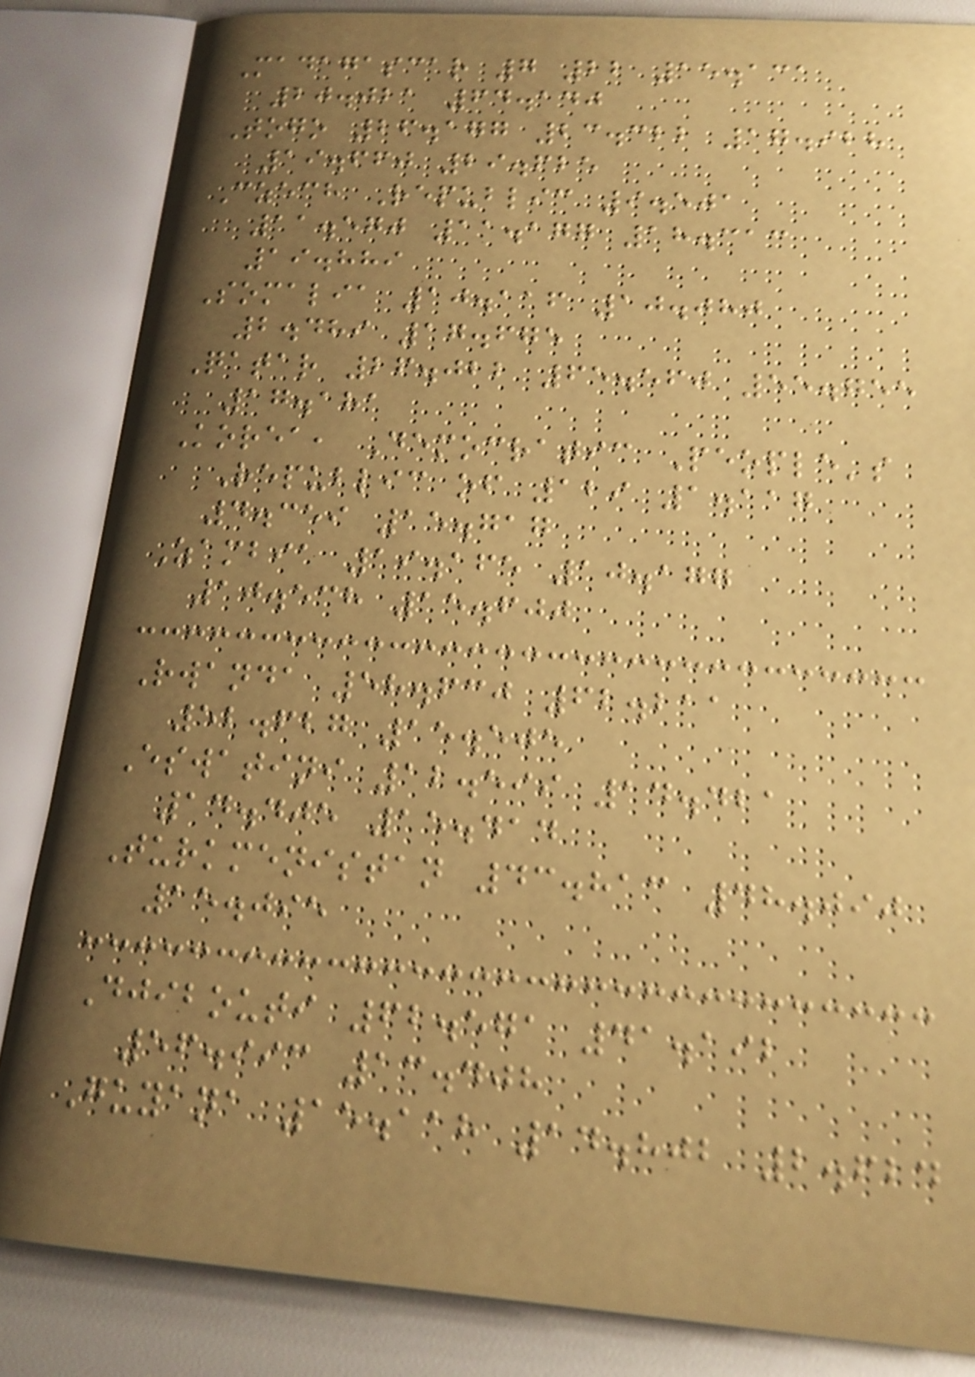Madagascar 7 22 15.131
20.021 64.140
Togo 26.177 23.322 17.928
19.660 29.625
Czech Republic 9.501
11.570 11.177 18.313
19.889
Somalia 10.116 10.080
2.489 17.675
Qatar 26.022 65.560 55.755
17.181
Korea, Democratic People's
Republic of 129 1.117
4.359 15.717
Zambia 19.165 10.177
10.538 15.600
Rwanda 58.630 62.211
52.627 15.505
Eswatini 12.599 14.421
14.405 15.414
Turkmenistan 43.813 48.090
15.095
Djibouti 62.571 41.192
56.993 13.408
Guyana 15.118 14.802 2.624
